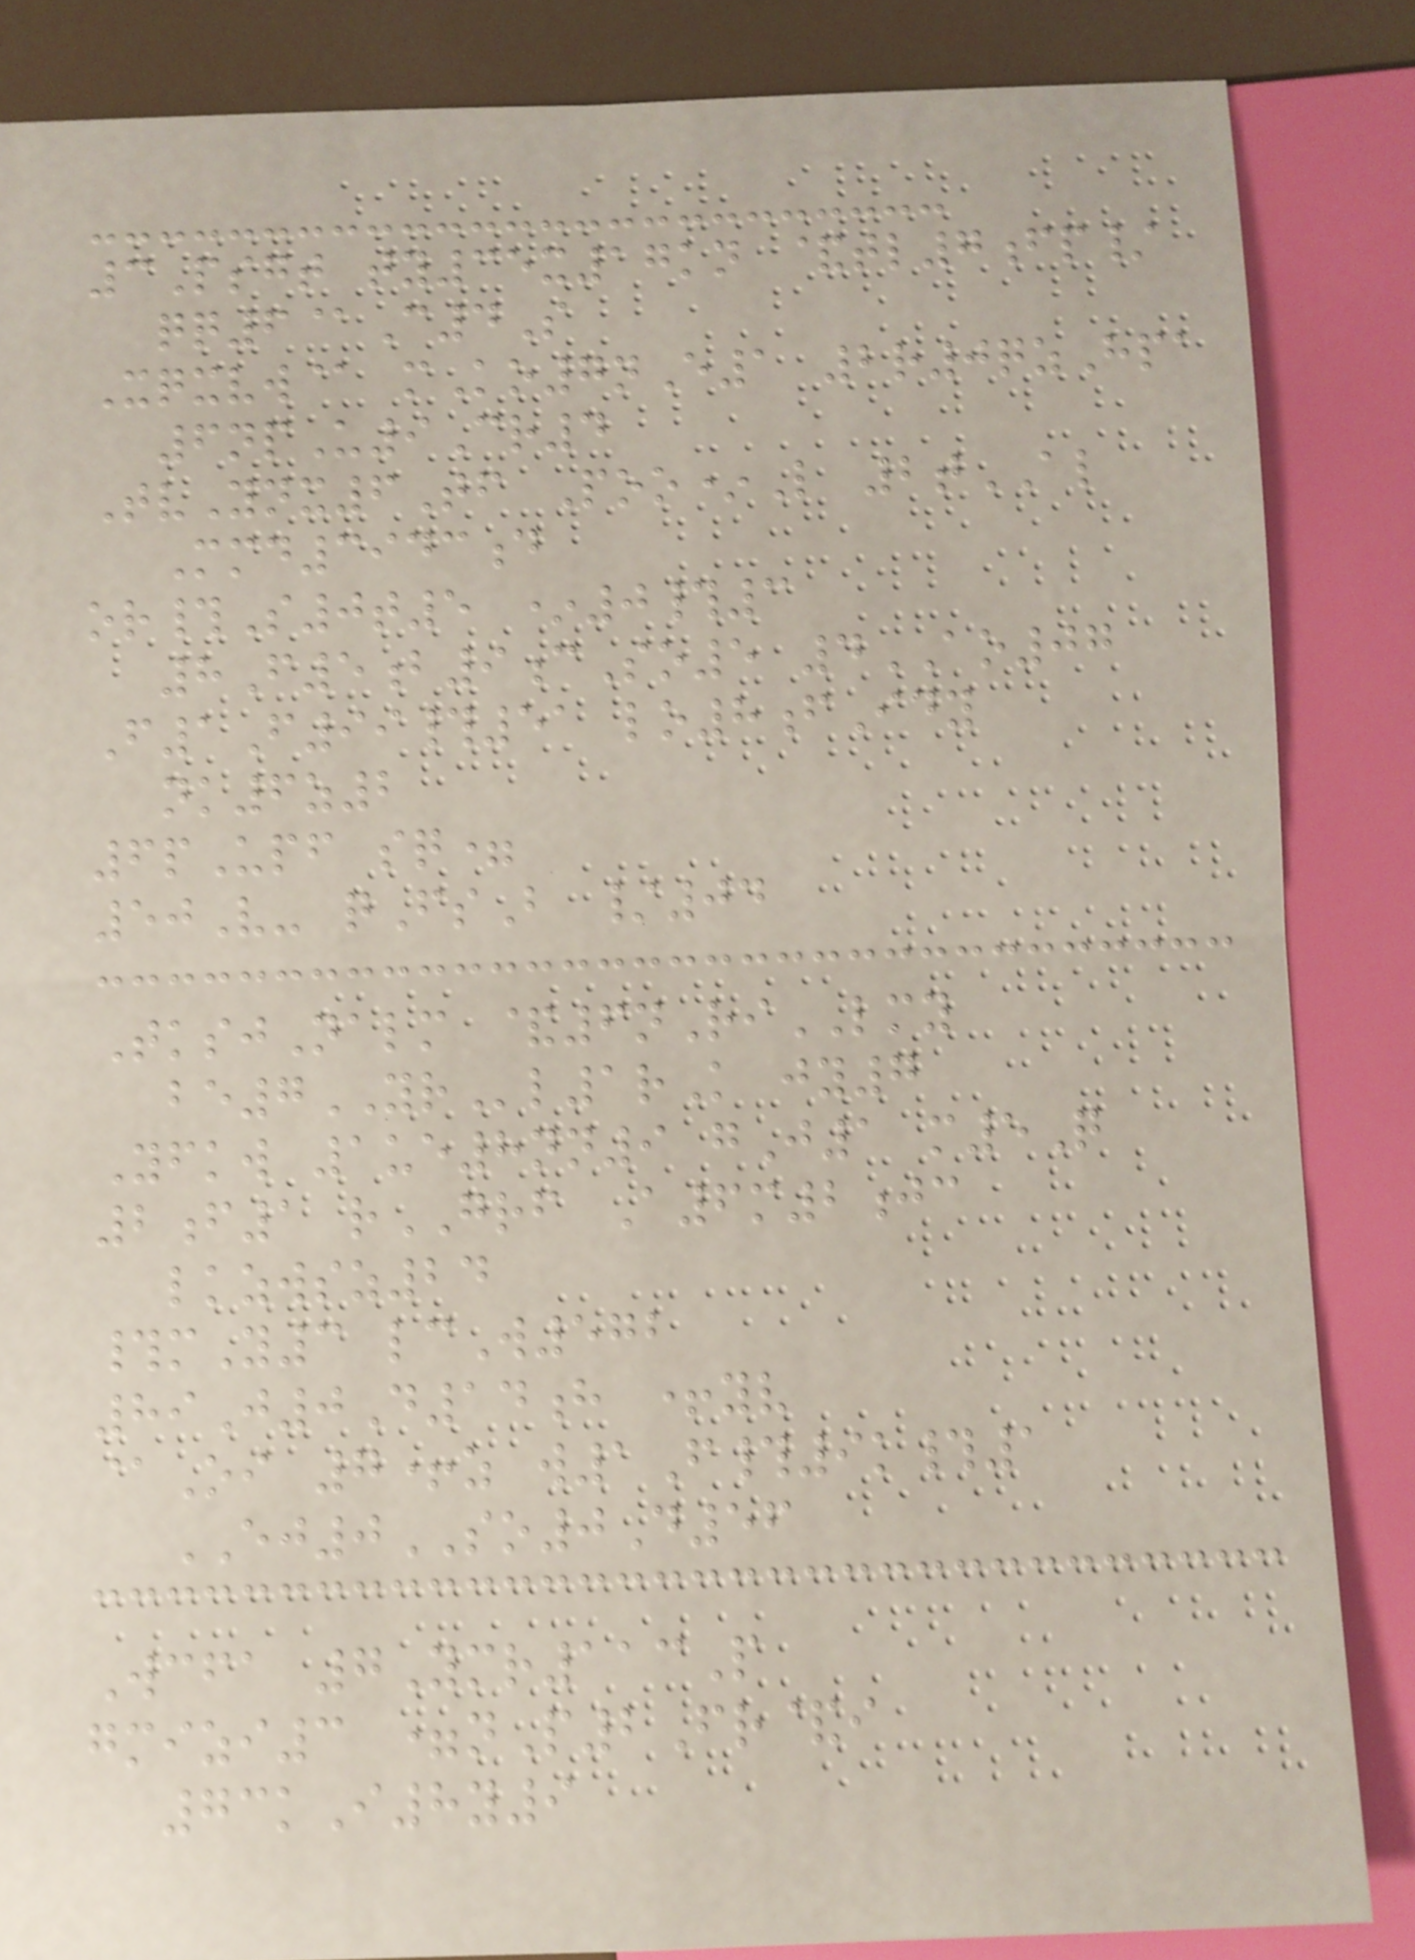3Psgt ty35x17kn &tl7fp/
qq6@C4S
Xqxvw@ mKo7nE1 2r0qzHpa
6npU9Cr4
TvYnx6Tf Poo*L 2tAL
Mmd3943d
or#S0t5 *0#3
8F5b9cSo5 4AO07
F1F99#51 lo8fIdy
nk6z2
6pUpf sq=
50V- qFsB /04
TksjNalm &6nRiLMY
be7YRl1rK jy7
Yfkw 1ue8nn9 gJ1 m5Q
2f1 rGRF A6m2jc
lkzwsz24
#mY3 lcW572
89J0D14h +yv
@Oi 7+z w1F#9k#1
EJ0SO0D56
Wcfa 7Ymr113P
gmizi3 =nP2Fr&i
73kI8y9
